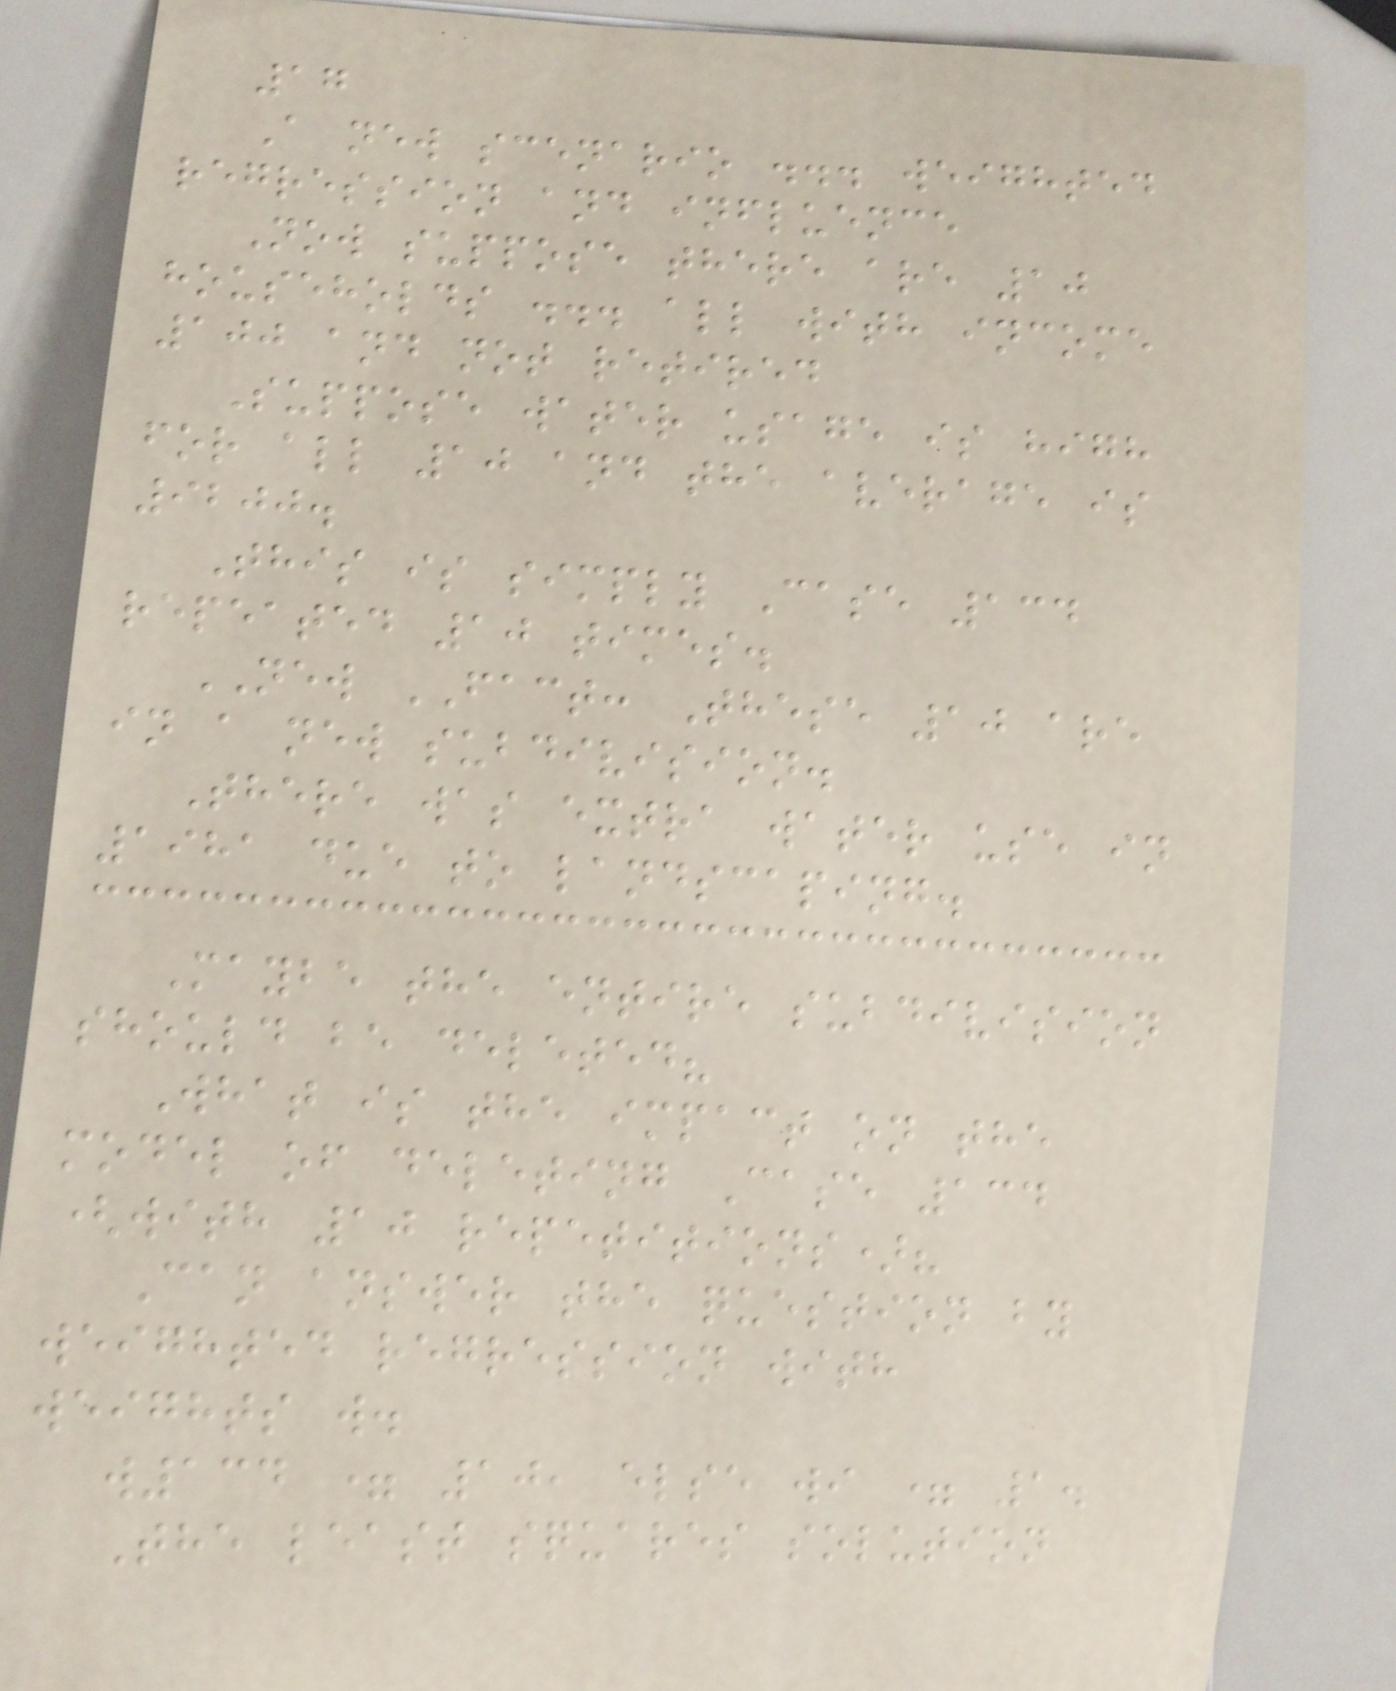17
A new scenario ... weighted
regression and influence
Now suppose there are 10
households ... all with income
100 and not retired
Suppose water usage is high
for all 10 and the average is
9200.
This is simply Case 134
repeated 10 times.
NEW FACT: These 10 are
in a new subdivision.
There was extra water use in
1981 due to landscaping.
Maybe the entire subdivision
should be deleted?
What is the impact on the
model of deleting Case 134
(with 10 repetitions)?
Can answer the question by
weighted regression with
weights w.
w134 = 10, else wi = 1.
The least squares solution
